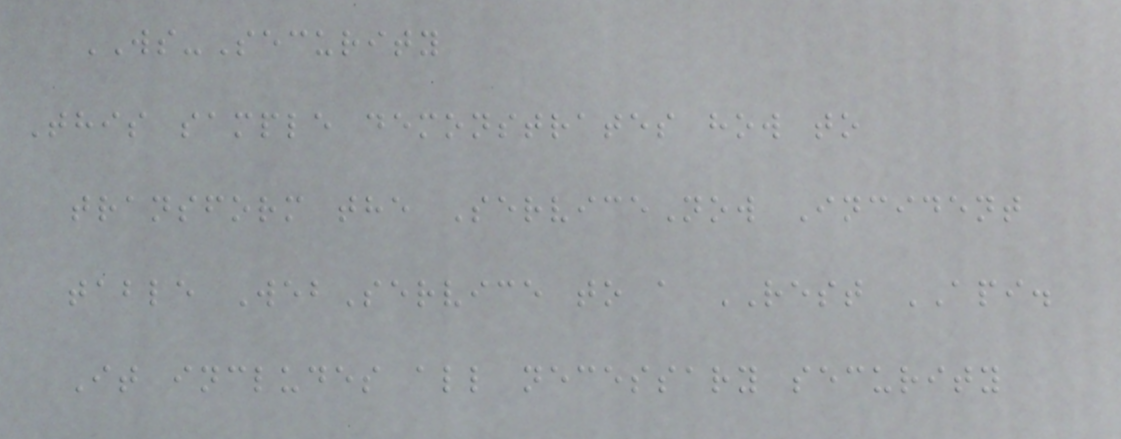WS-Security
This sample demonstrates how to
transform the ServiceNow Incident
table WebService to a REST API.
It includes all necessary security
